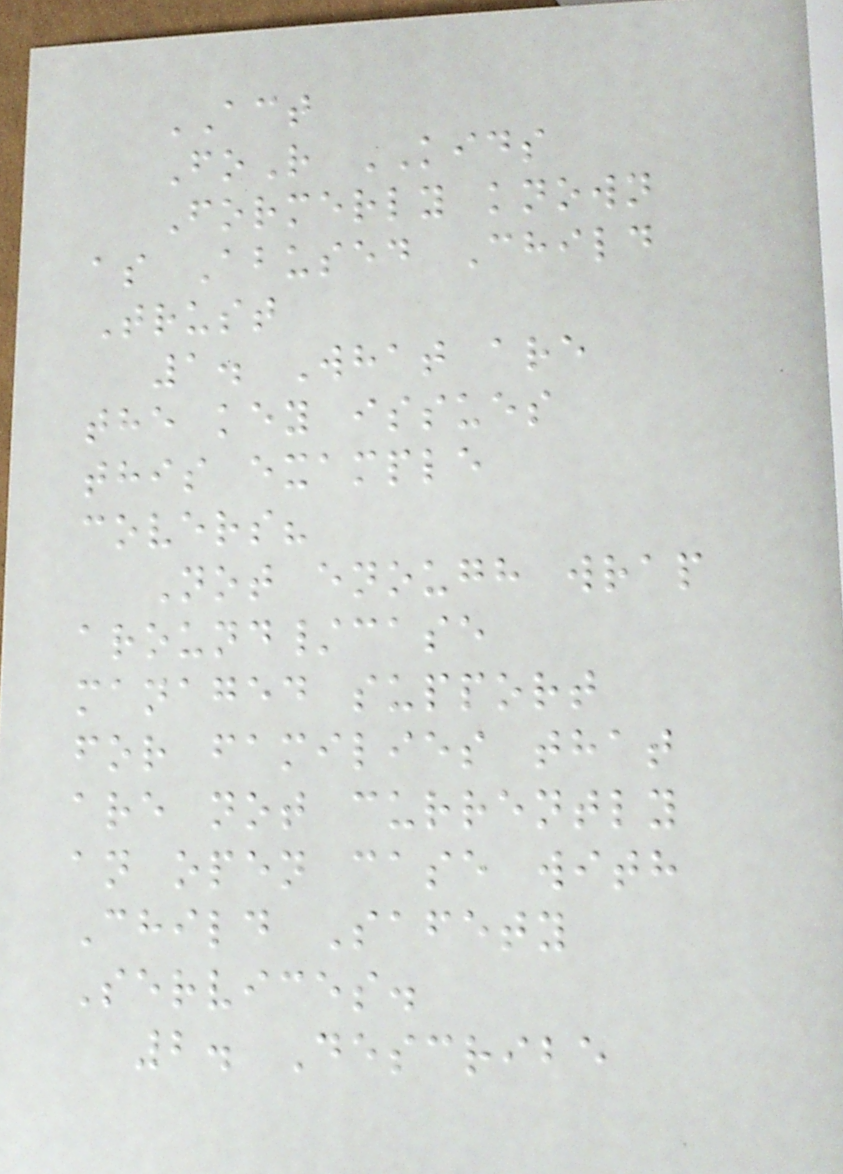ACT
FoR KIDS
Formerly known
as Abused Child
Trust
1. What are
the key issues
this example
covers?
Not enough wrap
around/case
managed support
for families that
are not currently
an open case with
Child Safety
Services.
2. Describe
